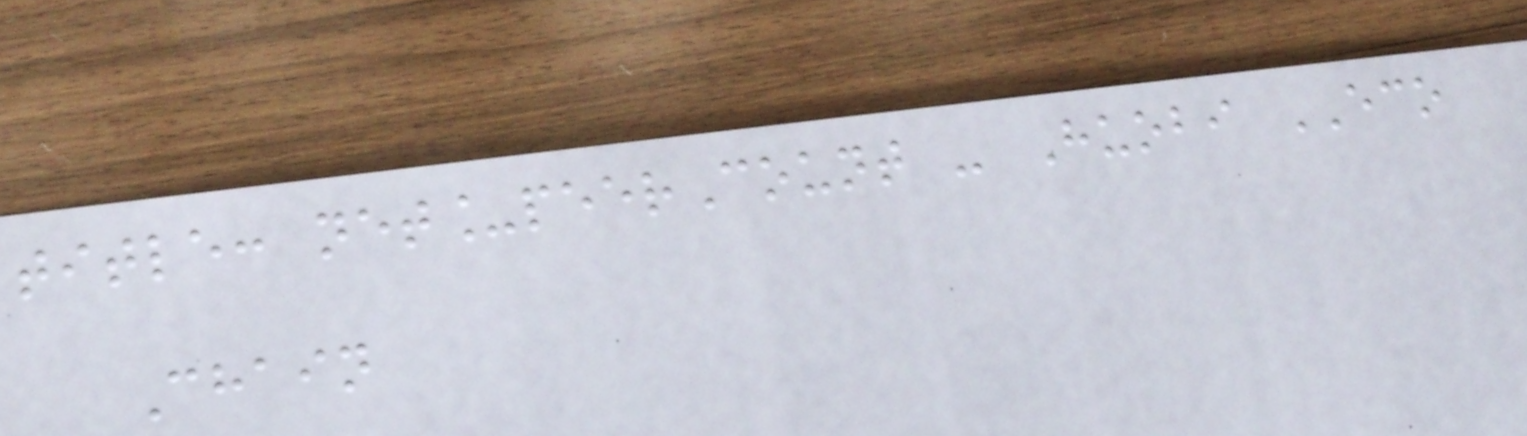title: net_peerCount - Huobi ECO
Chain
